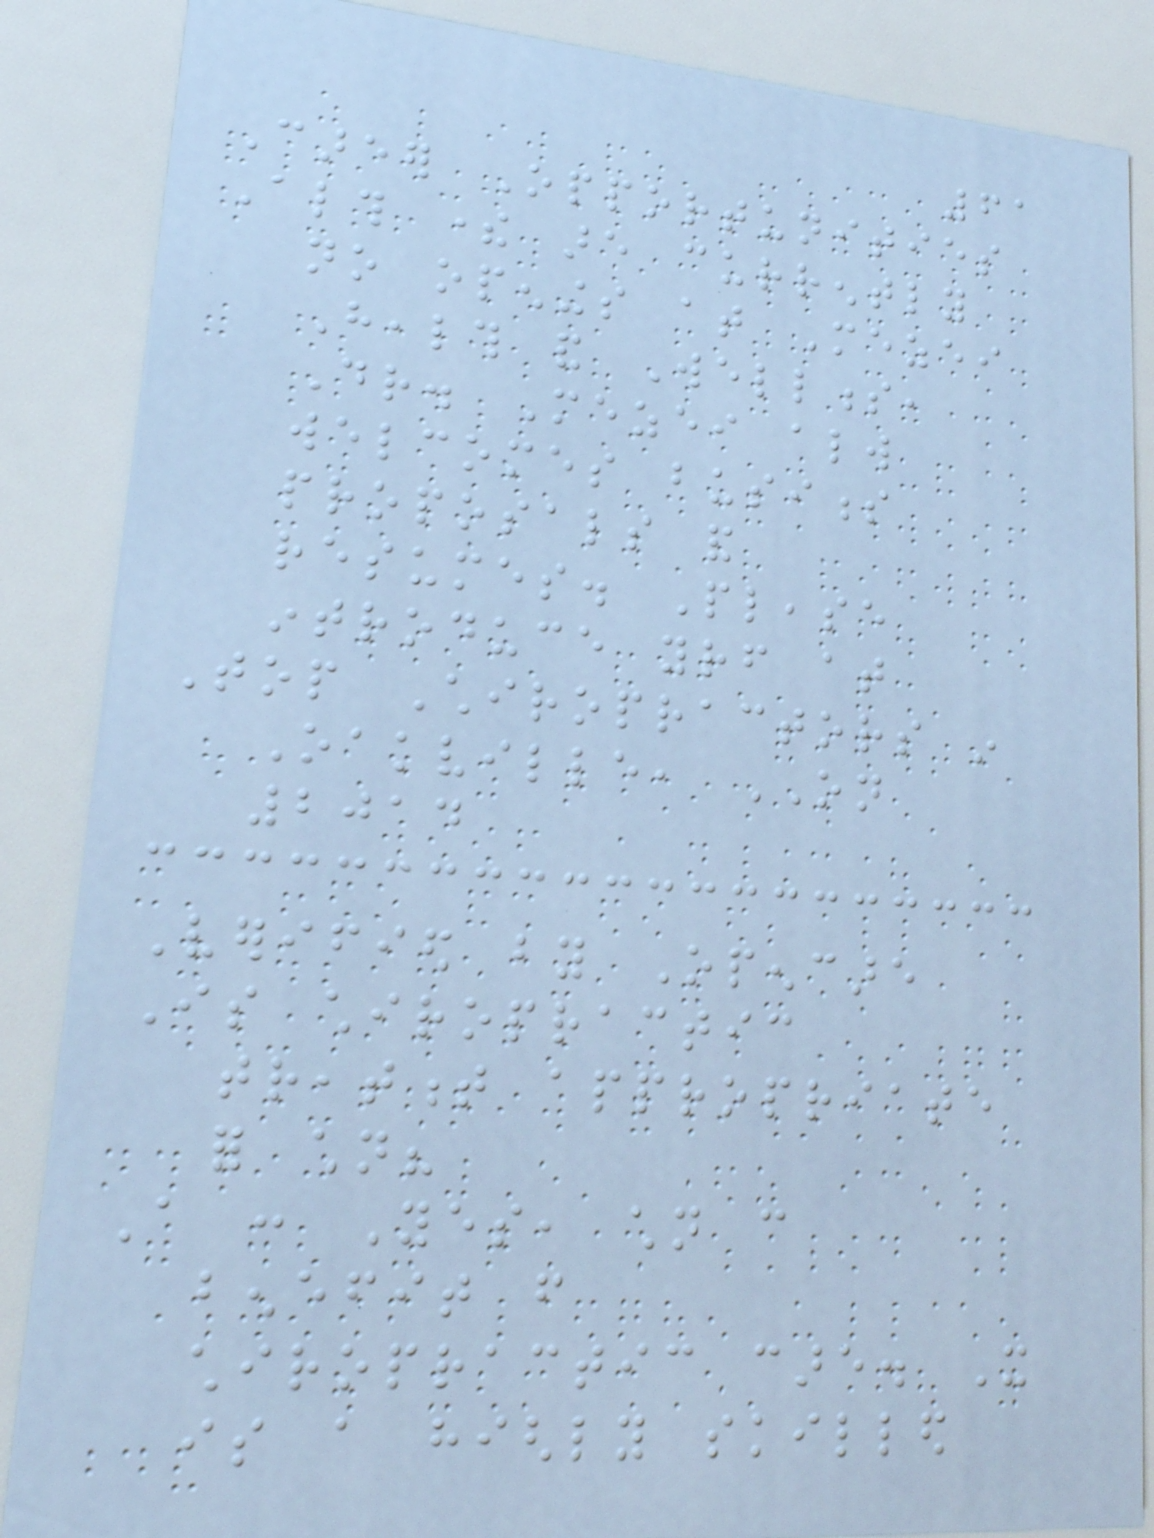61
Career Opportunities
Although there are currently
no openings at Mezei
Health and Wellness,
Dr. Mezei always
welcomes business
proposals and
resumes. Please
introduce yourself at
Top Chiropractors in
Oakville, ON
2014
Verified by Opencare
Is chiropractic
treatment appropriate
for children?
A : Yes, children can
benefit from
chiropractic care. It
is a highly skilled
